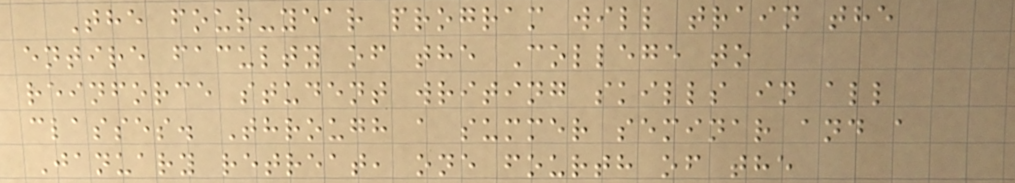The four-year program will train the
entire faculty of the College to
reinforce student writing skills in all
classes. Through a summer seminar and a
January retreat, one fourth of the
